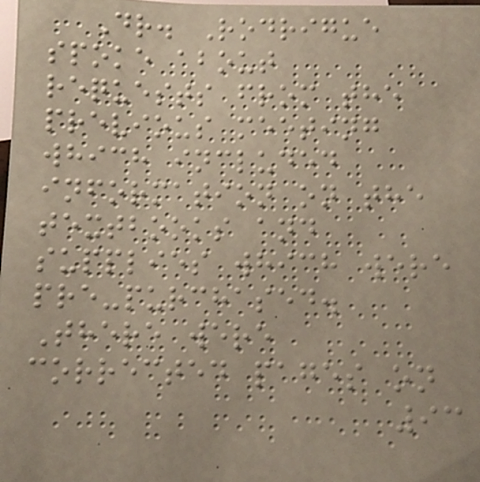Dr. Rodrigue
spoke about
requests from the
previous meeting
which included
information on the
textbooks and
supplies which were
pre-purchased.
There were
corrected pages on
93
